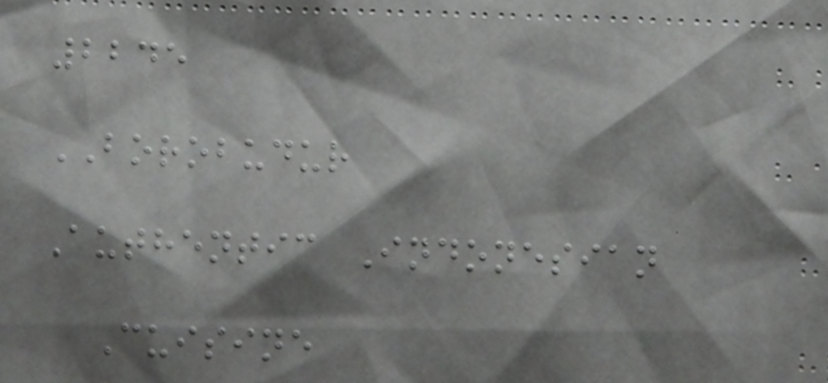2245
BOROBUDUR
Authentic Indonesian
Cuisine
